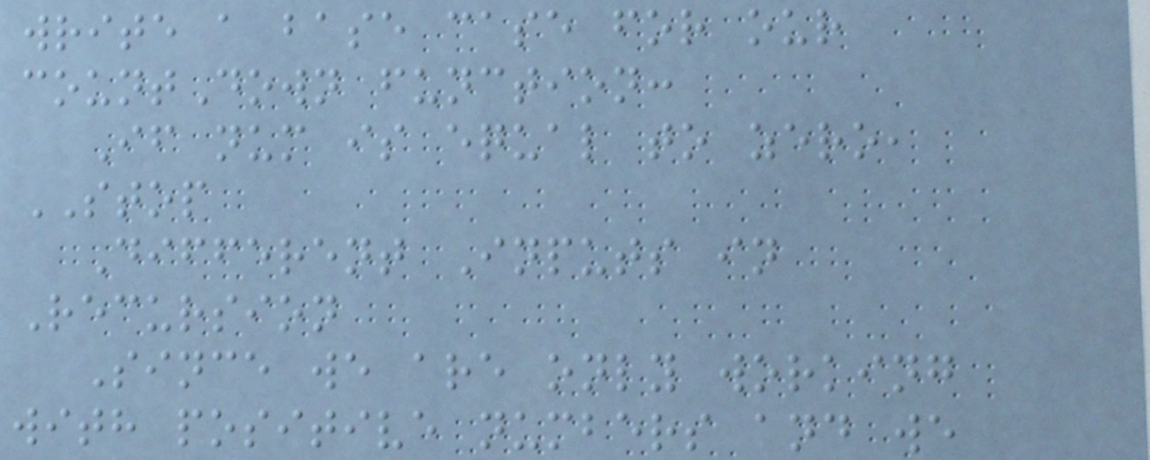write a base case for our
countDown function:
If num is equal to zero,
STOP
Different Inputs in
Recursion
Since we are only working
with positive numbers and we
